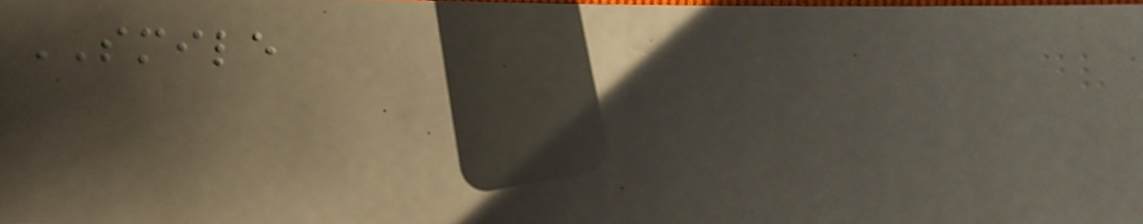SMILE
